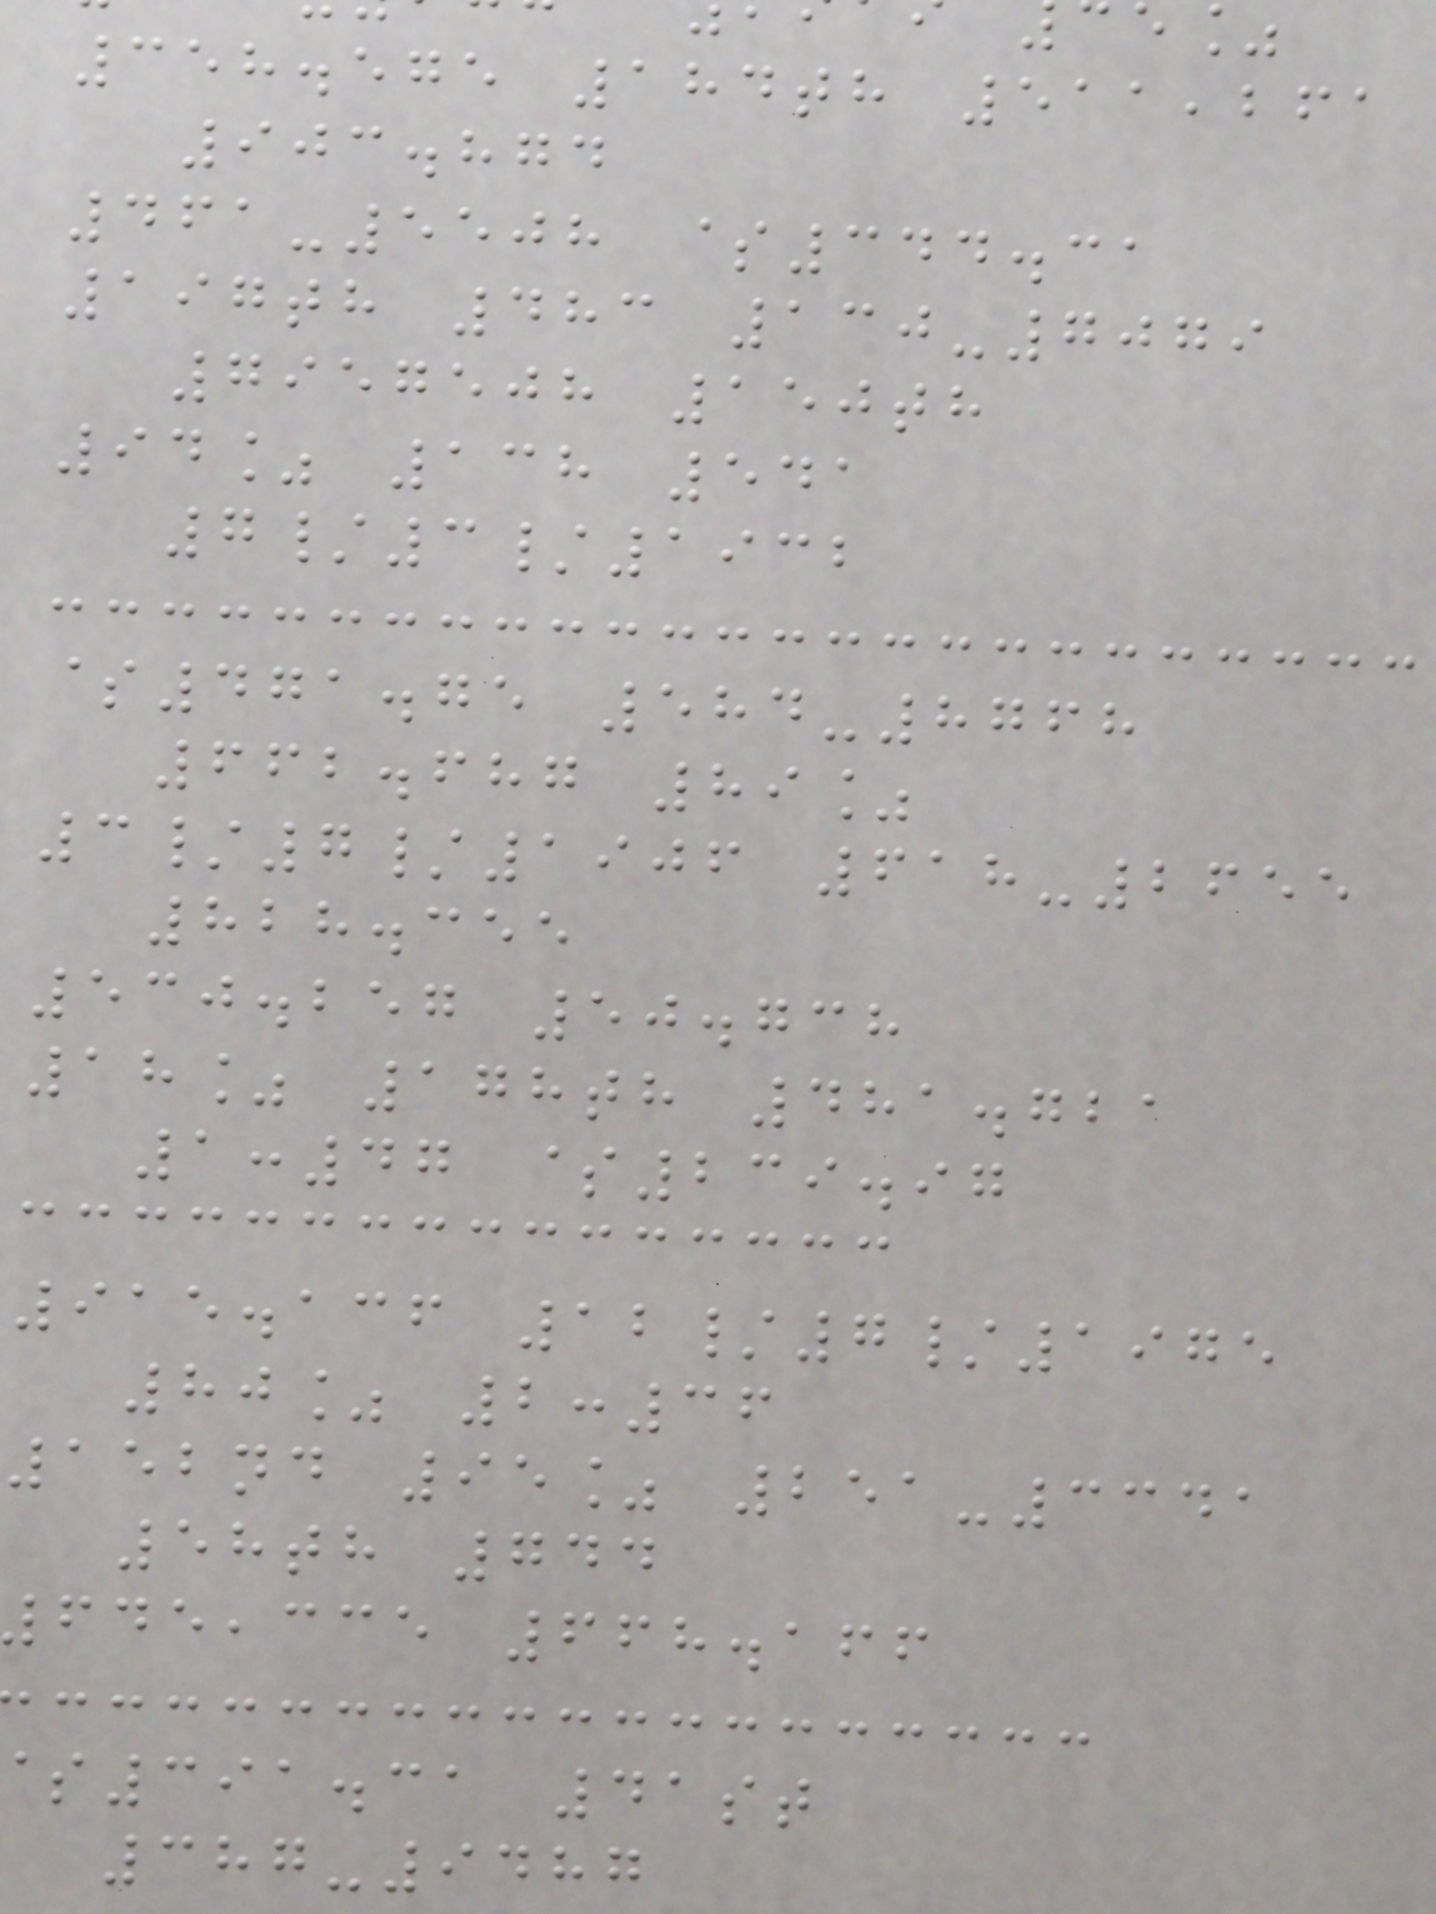358.575 184th 511,261
903.874
461-5508 $344.31
197th 483 130-7079
7957508 150th
94% 138 541
7/3/1932
$471.75 584-8768
662.687 89%
3/7/1906 618-2655
828.355
530.257 50.738
18% 178th 481.721
1:47 $239.97
915.136 12/7/1975
80% 2:36
152nd 95% 251-3341
58th 744
,cce 668.166
391.31 41st
387-9487
